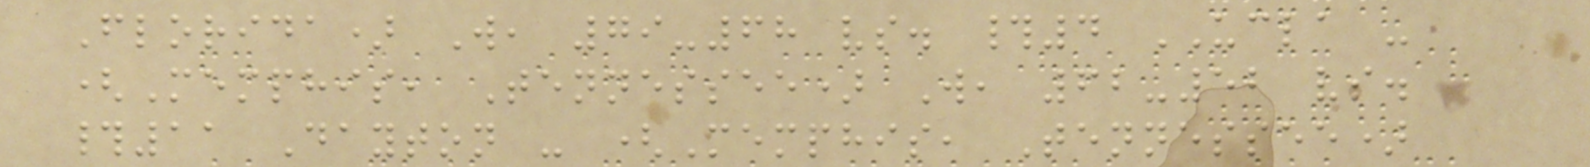Florida) W, 79-68 vs. #4 UCLA -
(Memphis, Tennessee) W, 62-52 vs.
#11 Dayton - (Memphis, Tennessee)
